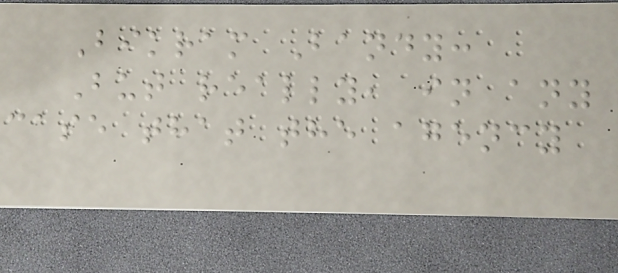Bikram Bandy:
But really, in any
case that the agency
